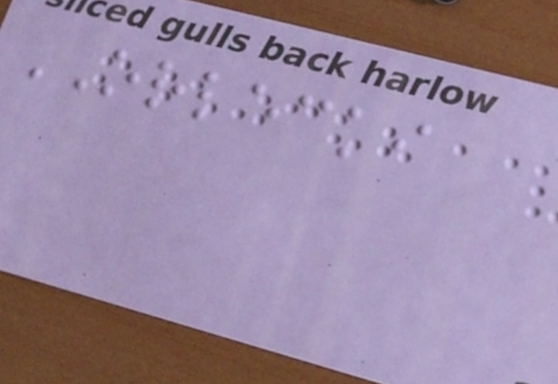ORLECKI
